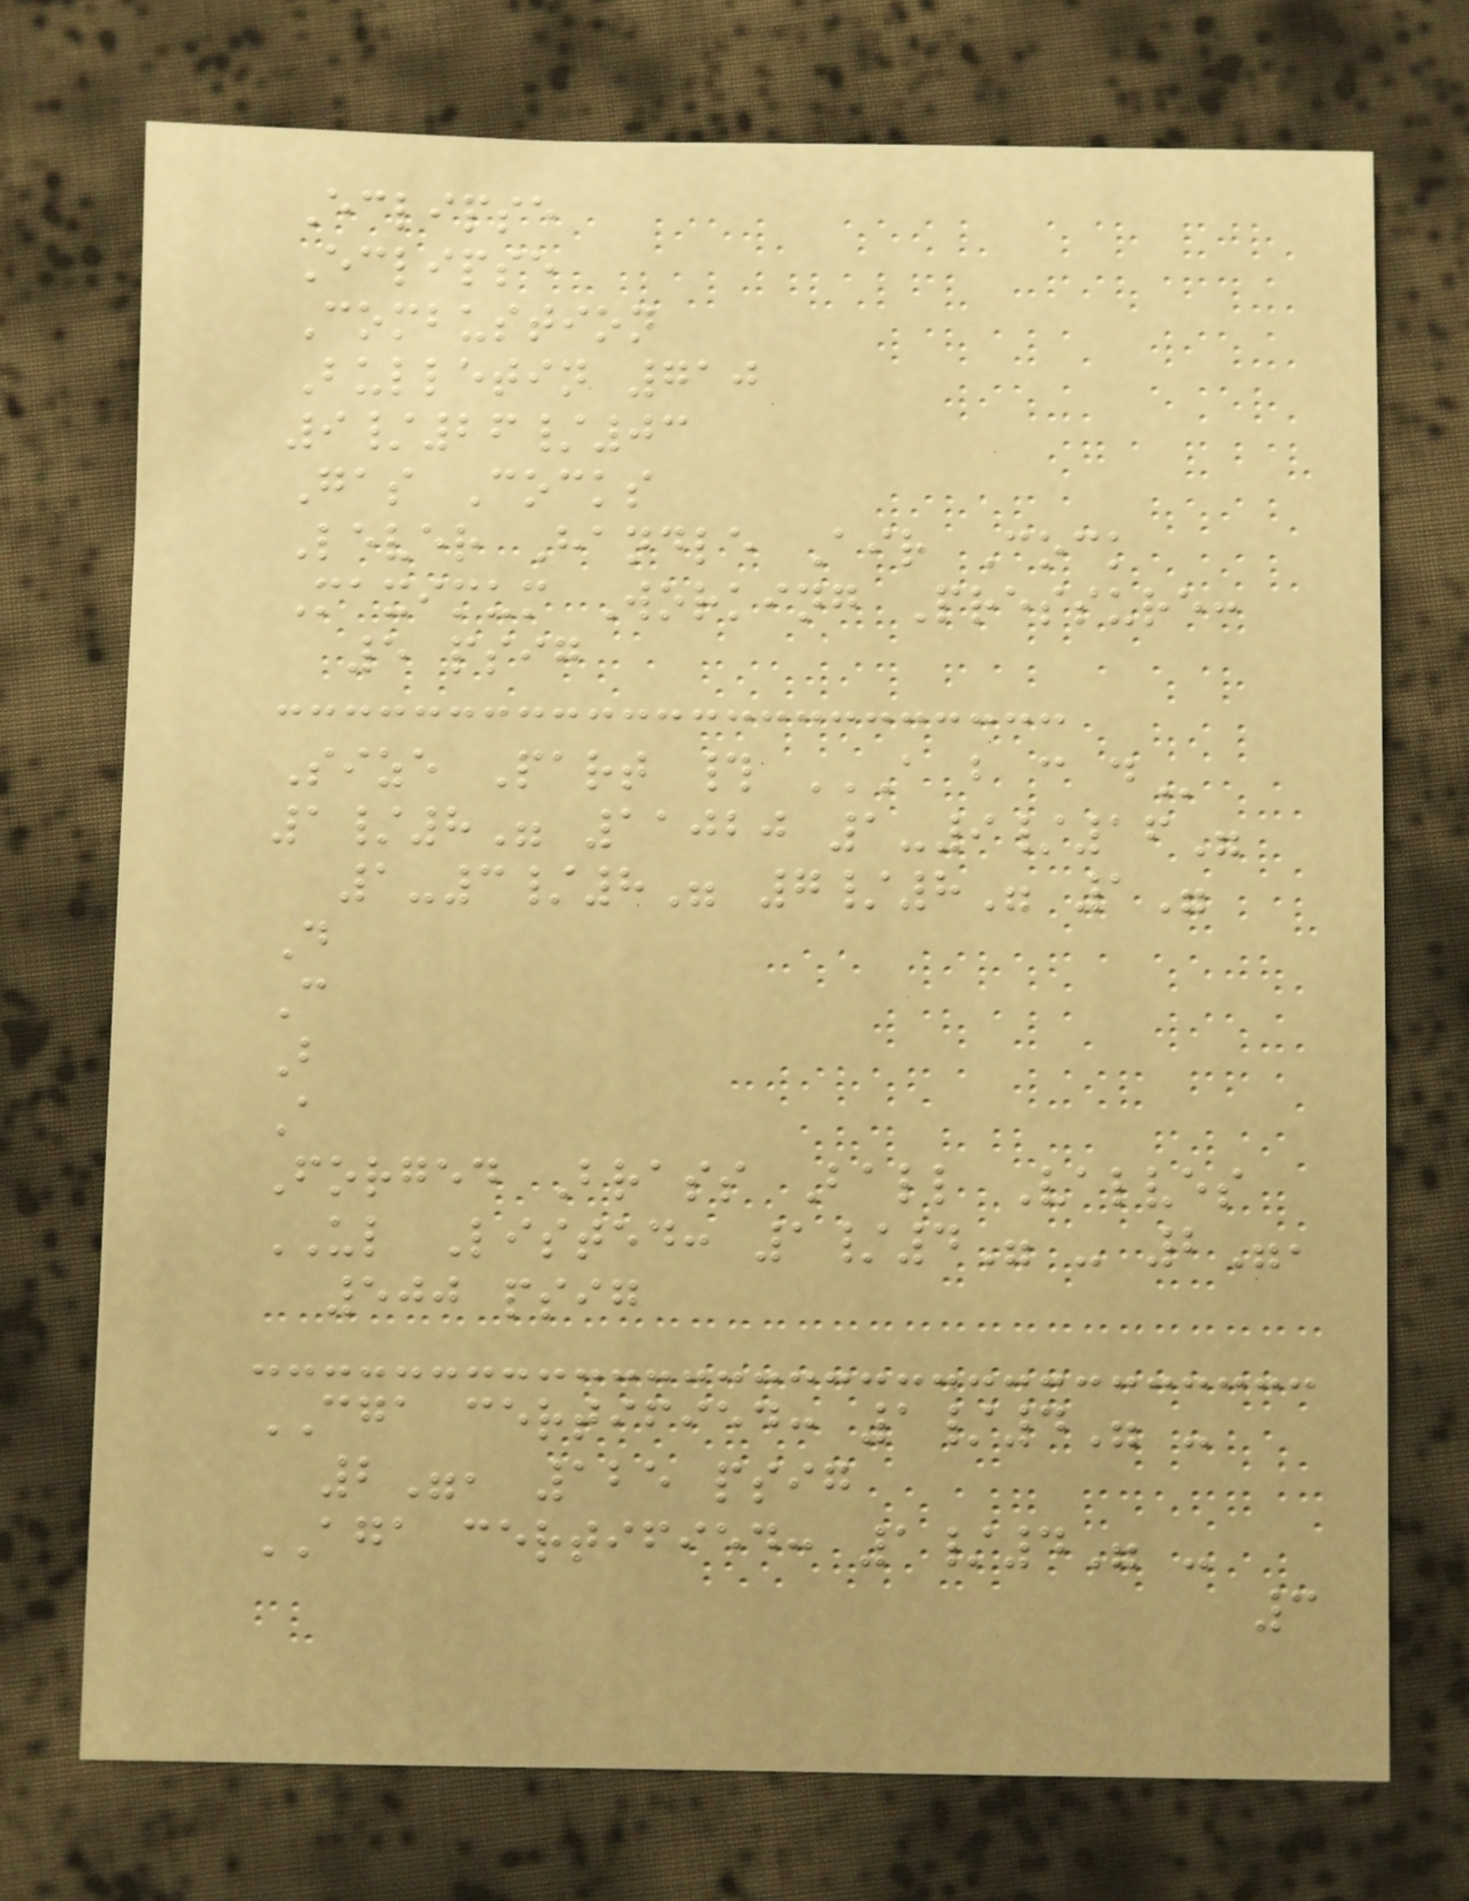Eclipse
Eclipse
Combustion
Bulletin 710
9/26/03
Gas Cocks
Lever Handle Air Cock
Maximum Working Pressure:
5 psig
Size Part # A B C D
1/8" 11020 1-9/16"
1-3/8" 7/8" 1"
D
C
B
A
Forged Brass Ball Valves
UL Listed: 1/4" - 2",
500 psig
CGA certified: 1/4" -
2", 125 psig
AGA certified: 1/4" -
3
